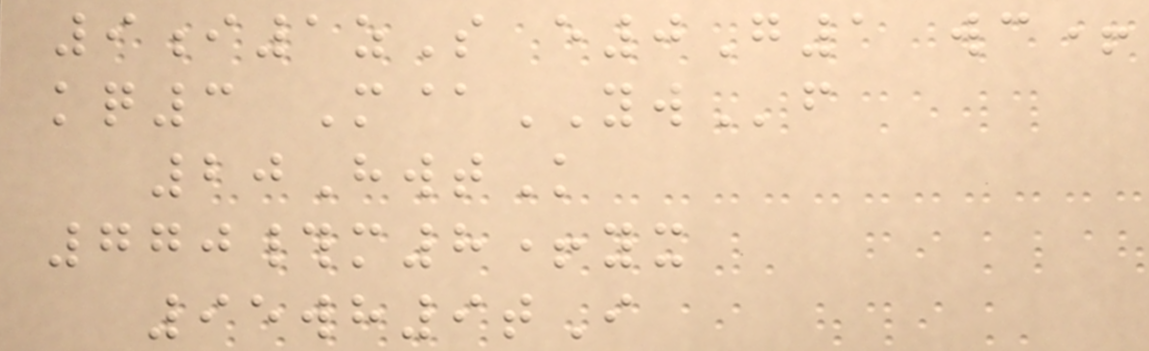9i1zS e0G1 wc+
kq3 M@YWf
20HwtK
770#m8+yx
95wh9tI
